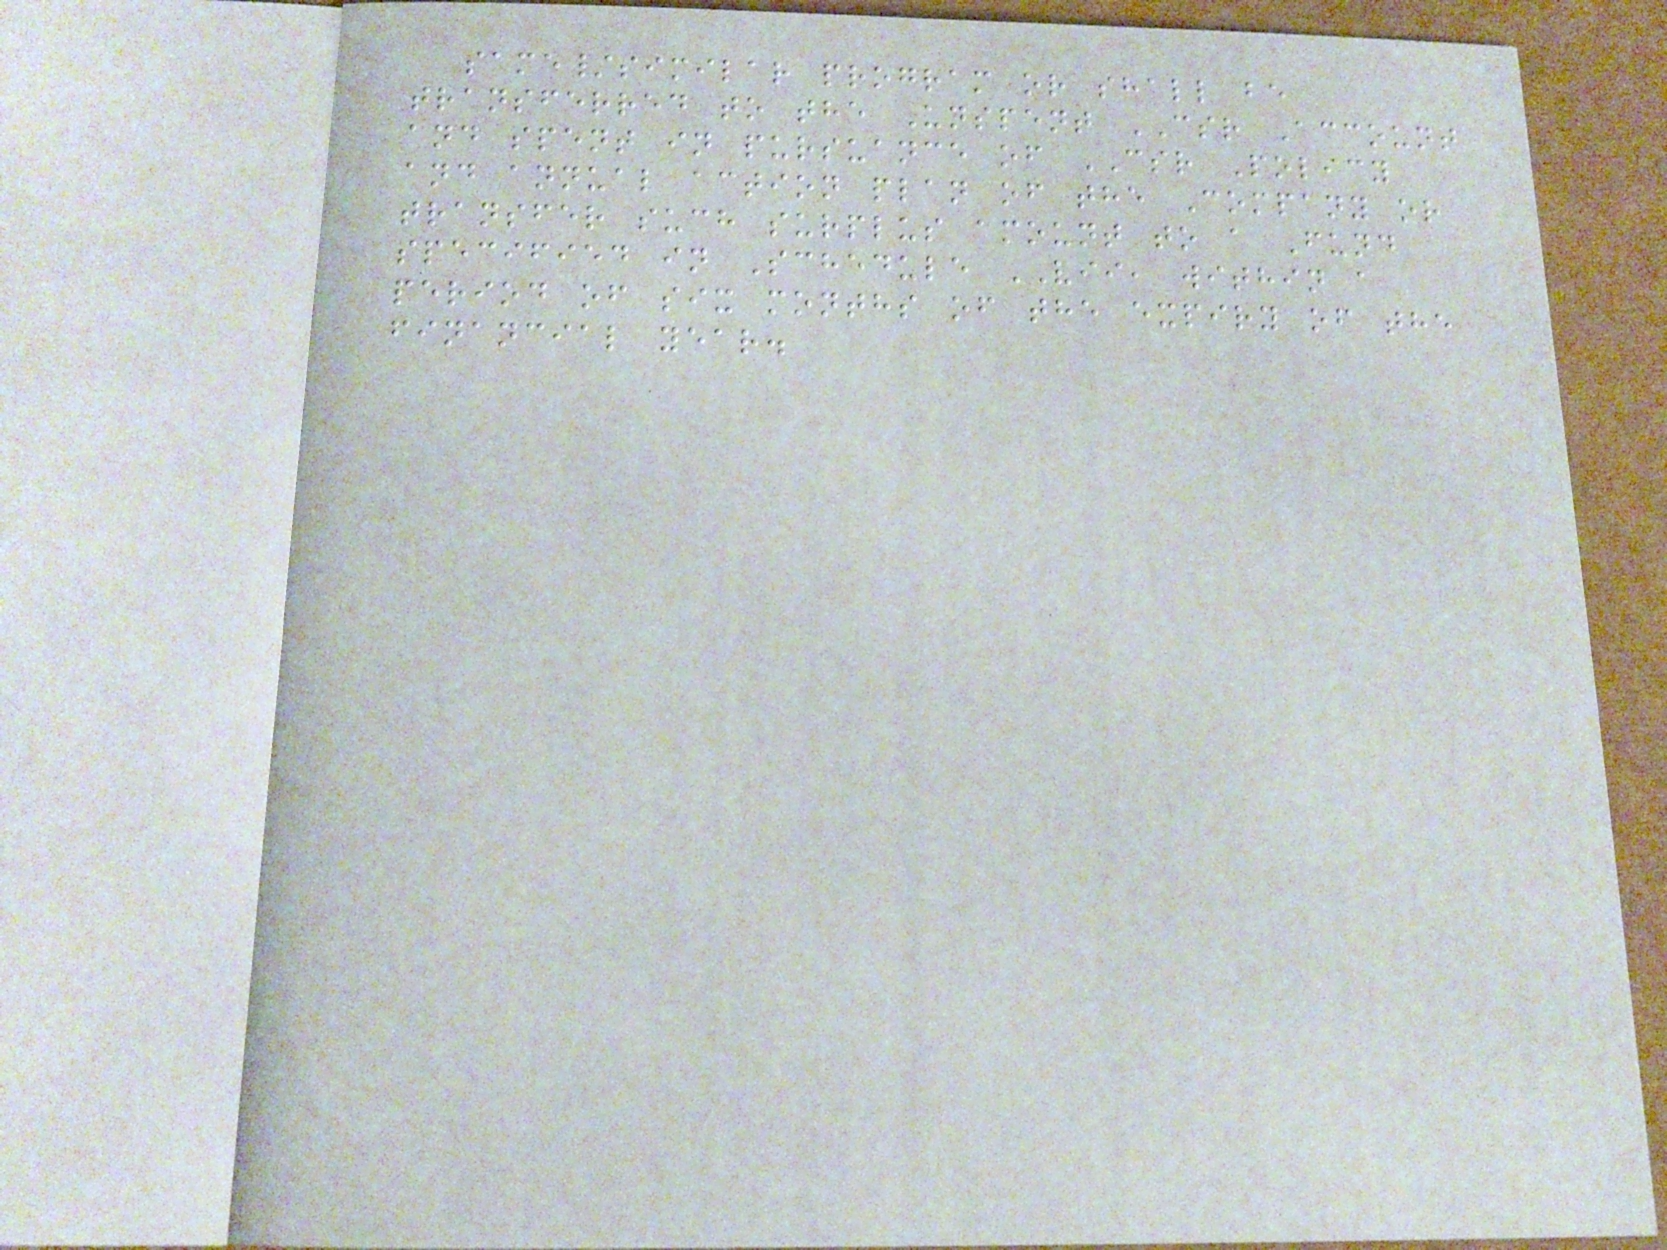same/similar program or shall be
transferred to the Unspent CSR Account
and spent in pursuance of CSR Policy
and annual action plan of the Company or
transfer such surplus amount to a Fund
specified in Schedule VII, within a
period of six months of the expiry of the
financial year.
